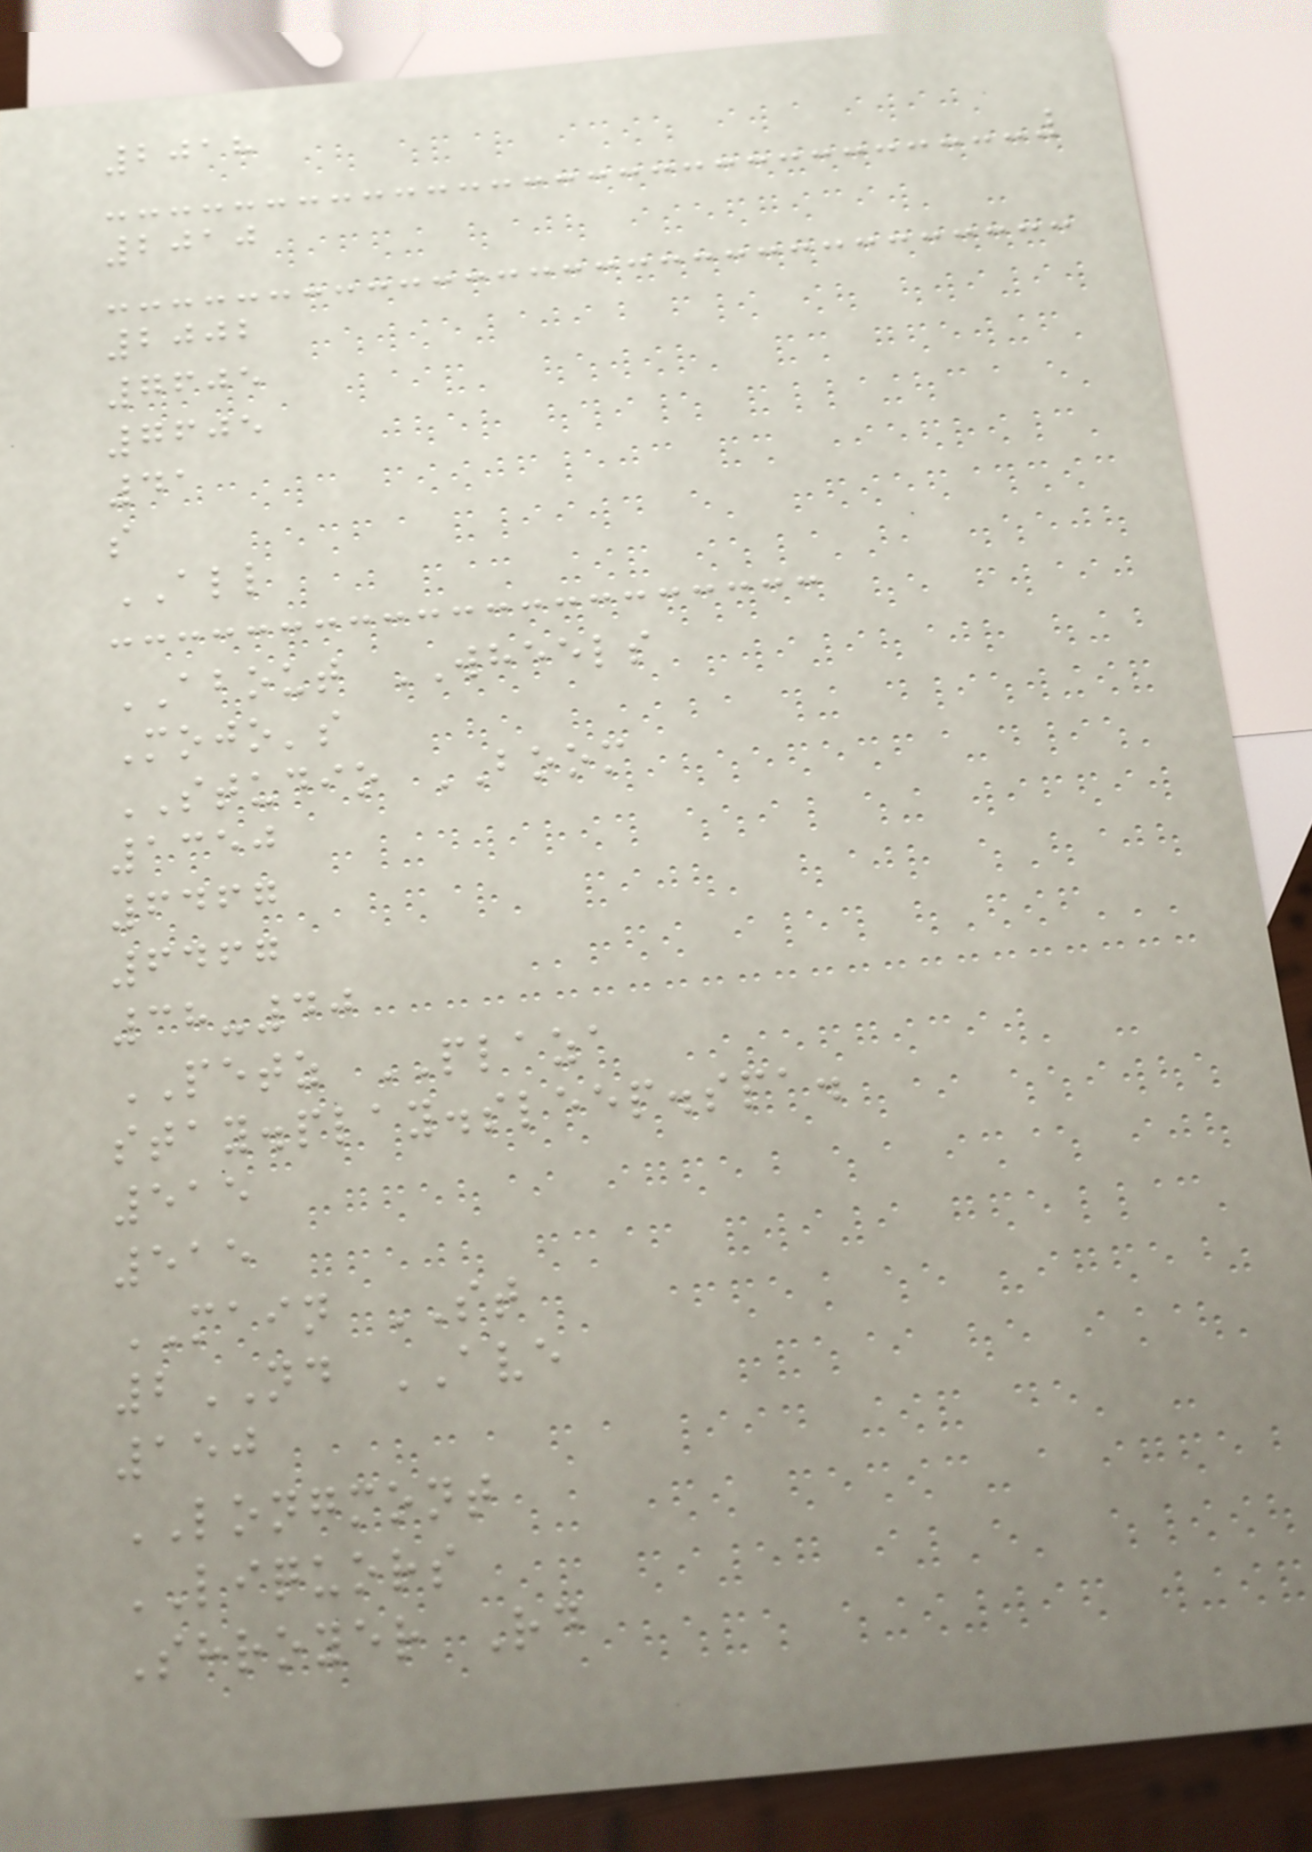2018
2010
2002
7605
7605
41
s
ALL
ABOUT WHEELS
Mojo's
STUDIO BOOM
1350
6467
6467
38-40
PETZ PLAZA
stay.play.sleep.spa.
515
515
MAIN ST
2ND AVE
150
LONGMONT
LIQUORS
Shroyer Rd
